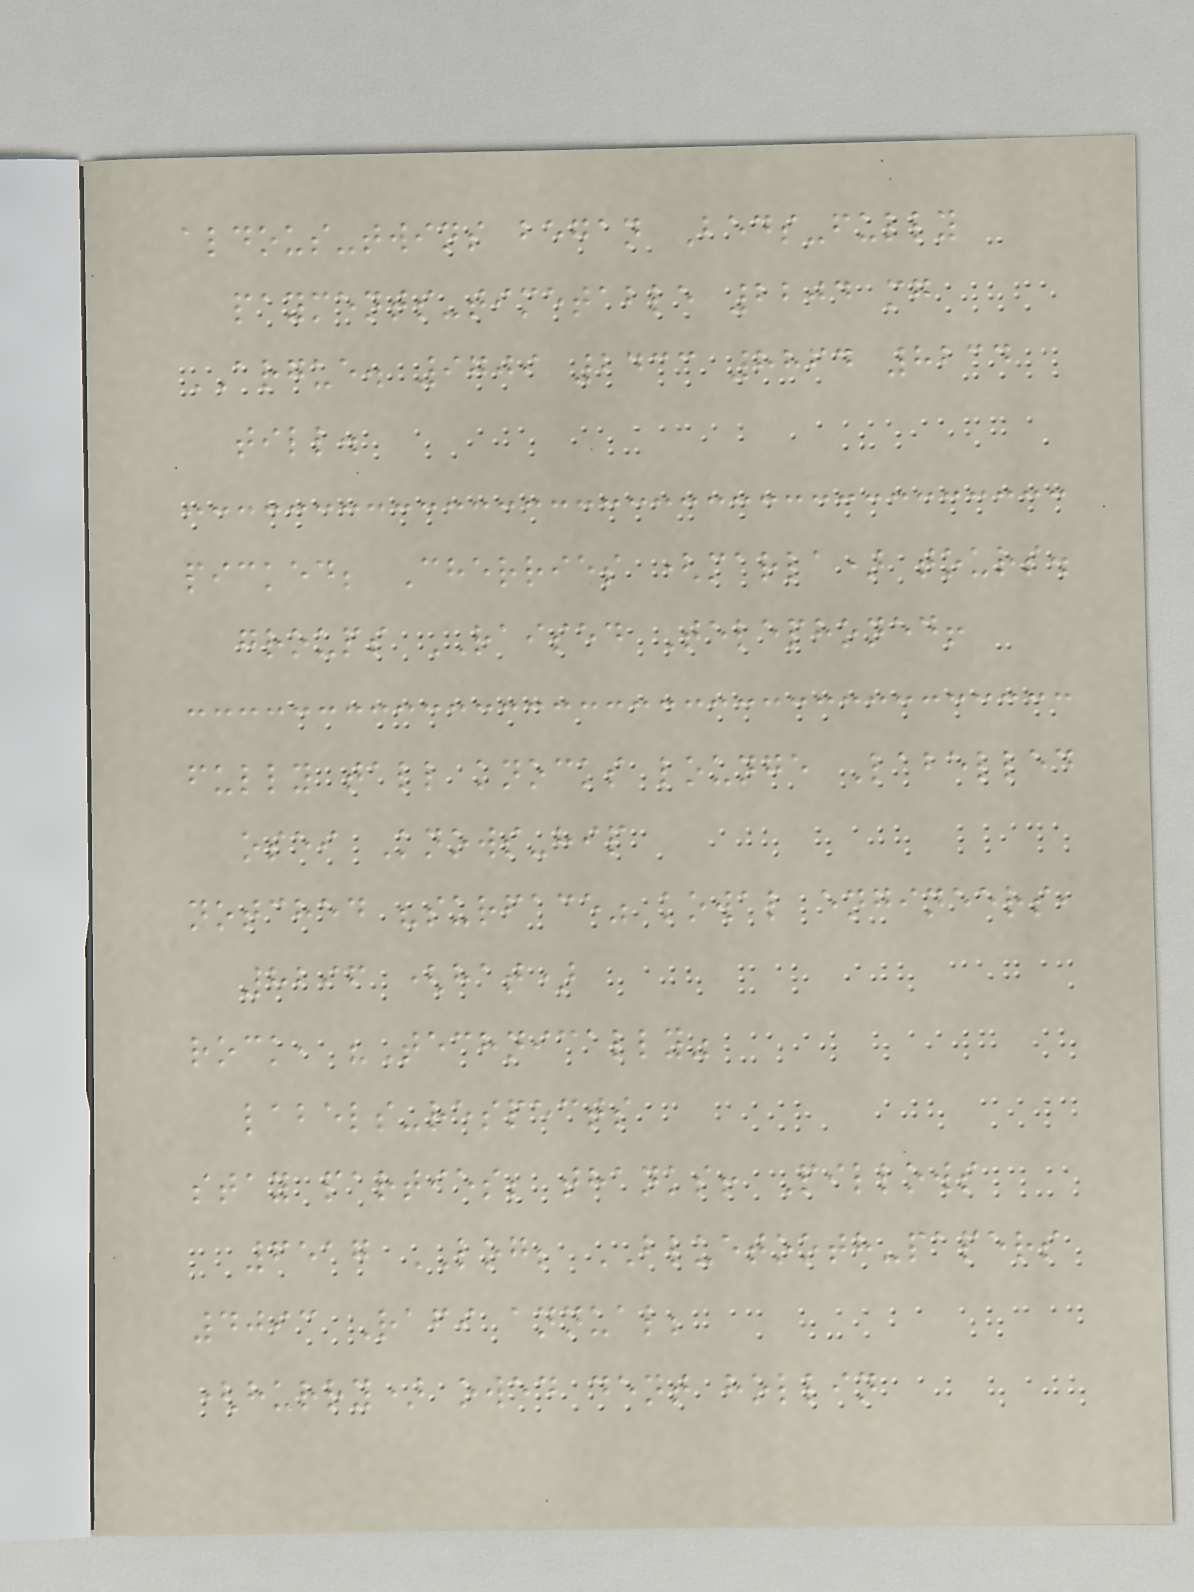aldous-twins began Beds-fully
payments-timetable 2204 mg
ARGUE. 9709 2433 8864 8234
till.
picked; Cherries (marla) tours.
groups RAISED Telephoned!
fully tall knocks lounge Labelled
osei Knows-hip
notched "surface" kowal engineers,
8296 (hat)
rock, "Technically"
labels-respects
stay parties; thanks! Pillows
6517 LOG; BLUETOOTH-papers
4093 Rafi annual;
(hurry) owed dent hollin
